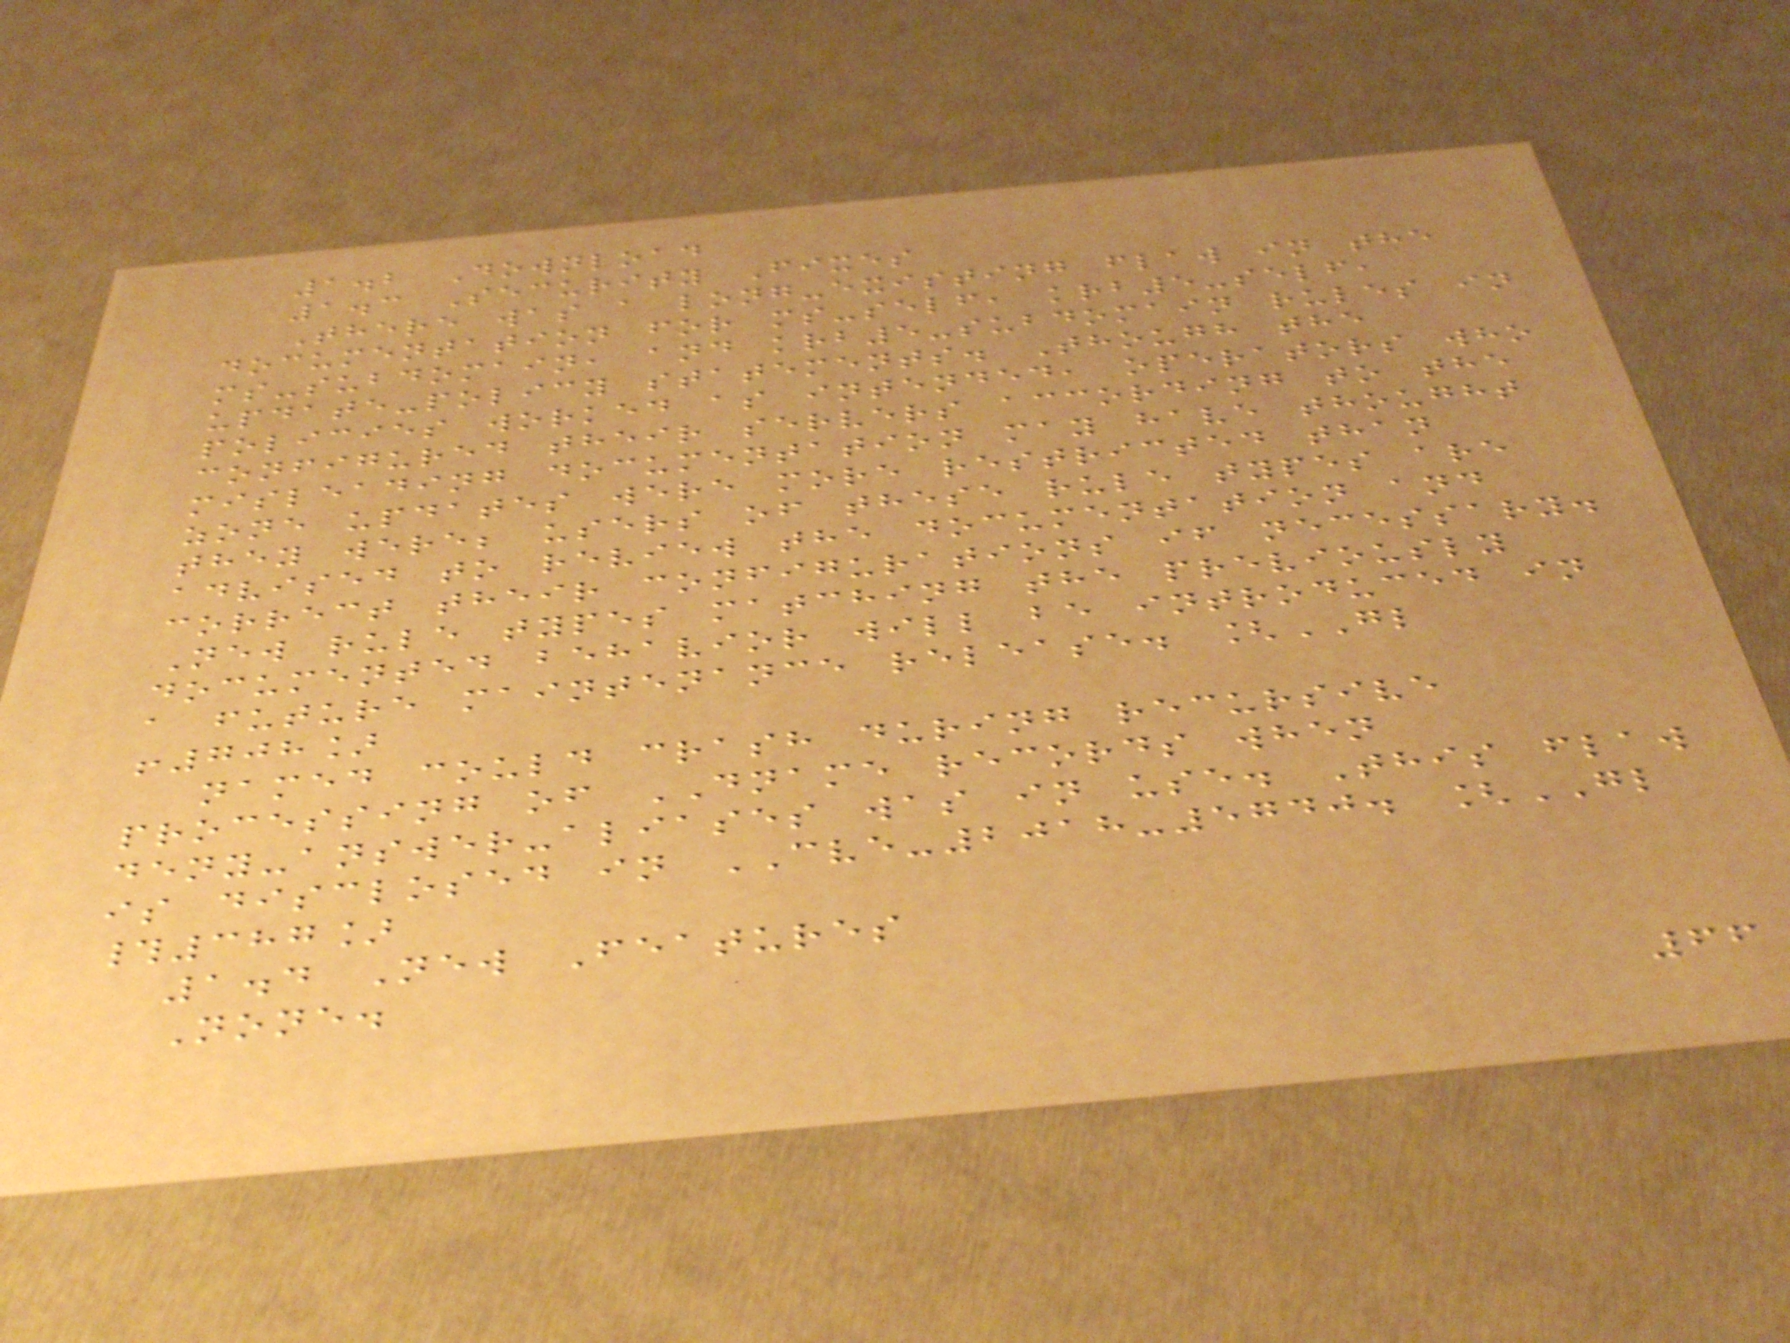1.2 Download
1.3 Security Fixes
There was a long-existing flaw in the
documentation for ms-self, krb5-self,
ms-subdomain, and krb5-subdomain rules in
update-policy statements. Though the
policies worked as intended, operators who
configured their servers according to the
misleading documentation may have thought
zone updates were more restricted than
they were; users of these rule types are
advised to review the documentation and
correct their configurations if necessary.
New rule types matching the previously
documented behavior will be introduced in
a future maintenance release. [GL
!708]
named could crash during recursive
processing of DNAME records when
deny-answer-aliases was in use. This flaw
is disclosed in CVE-2018-5740. [GL
#387]
1.4 New Features
None.
66
